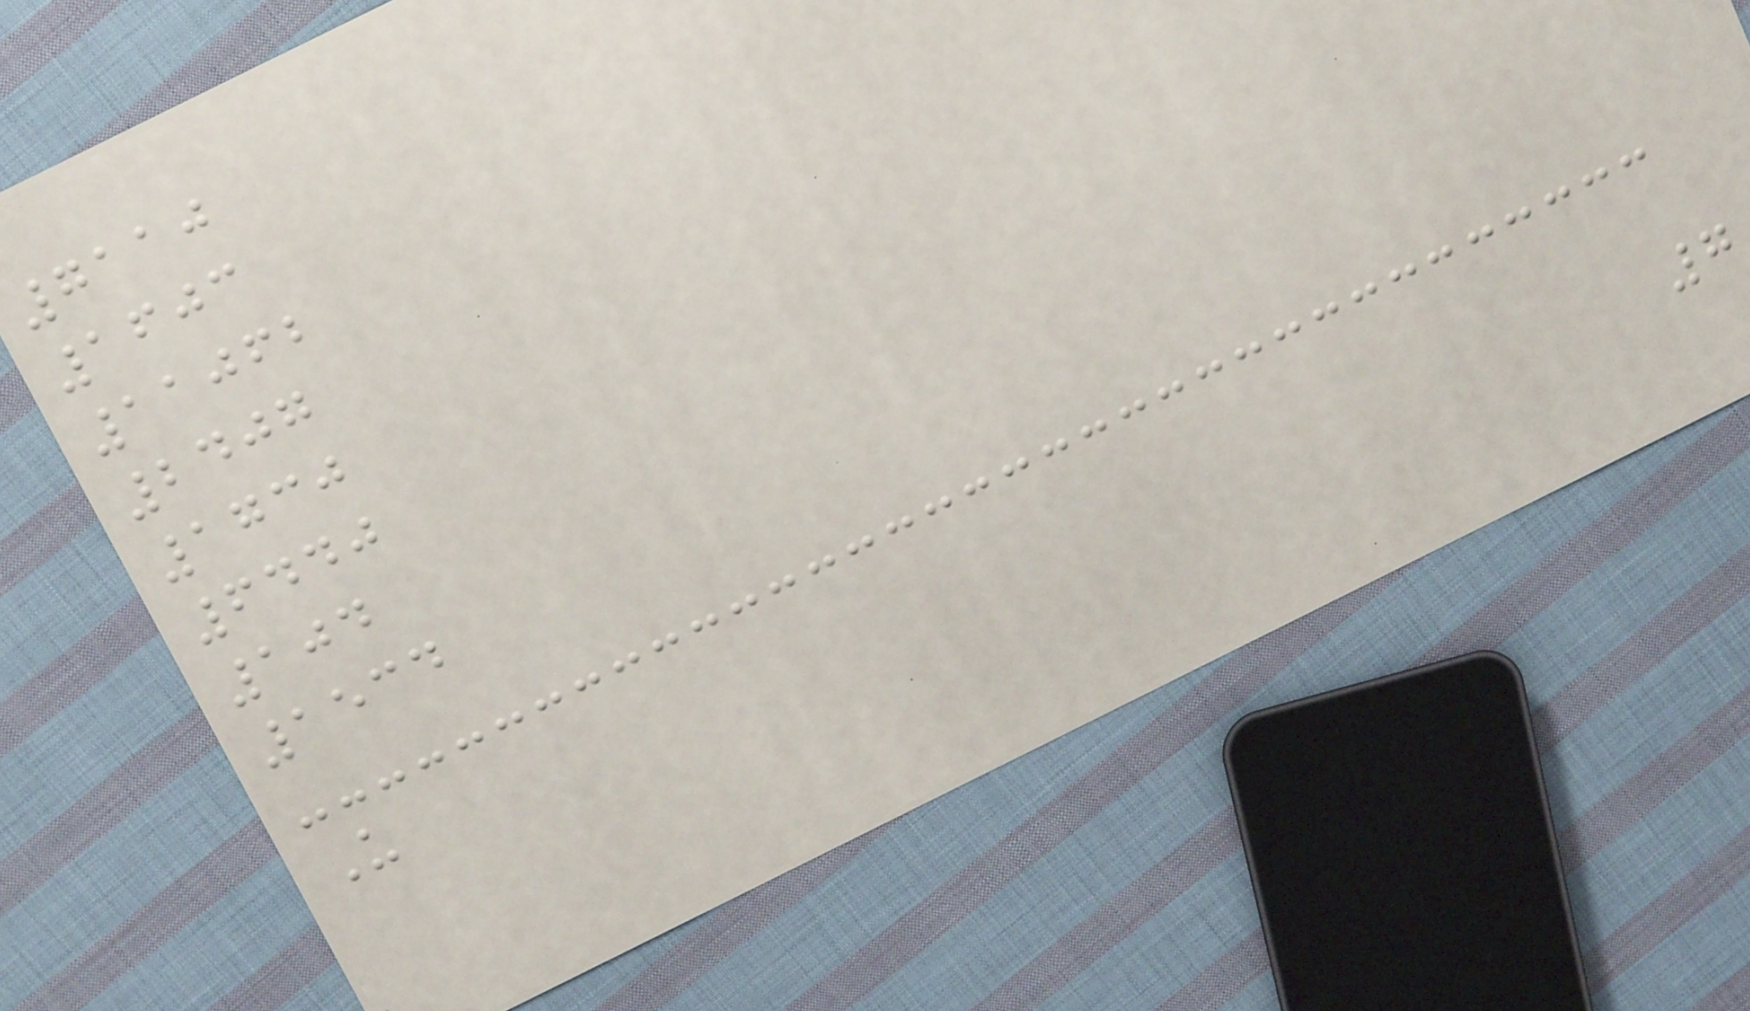7110
1603
11062
2407
1730
6440
104
1534
U
7
